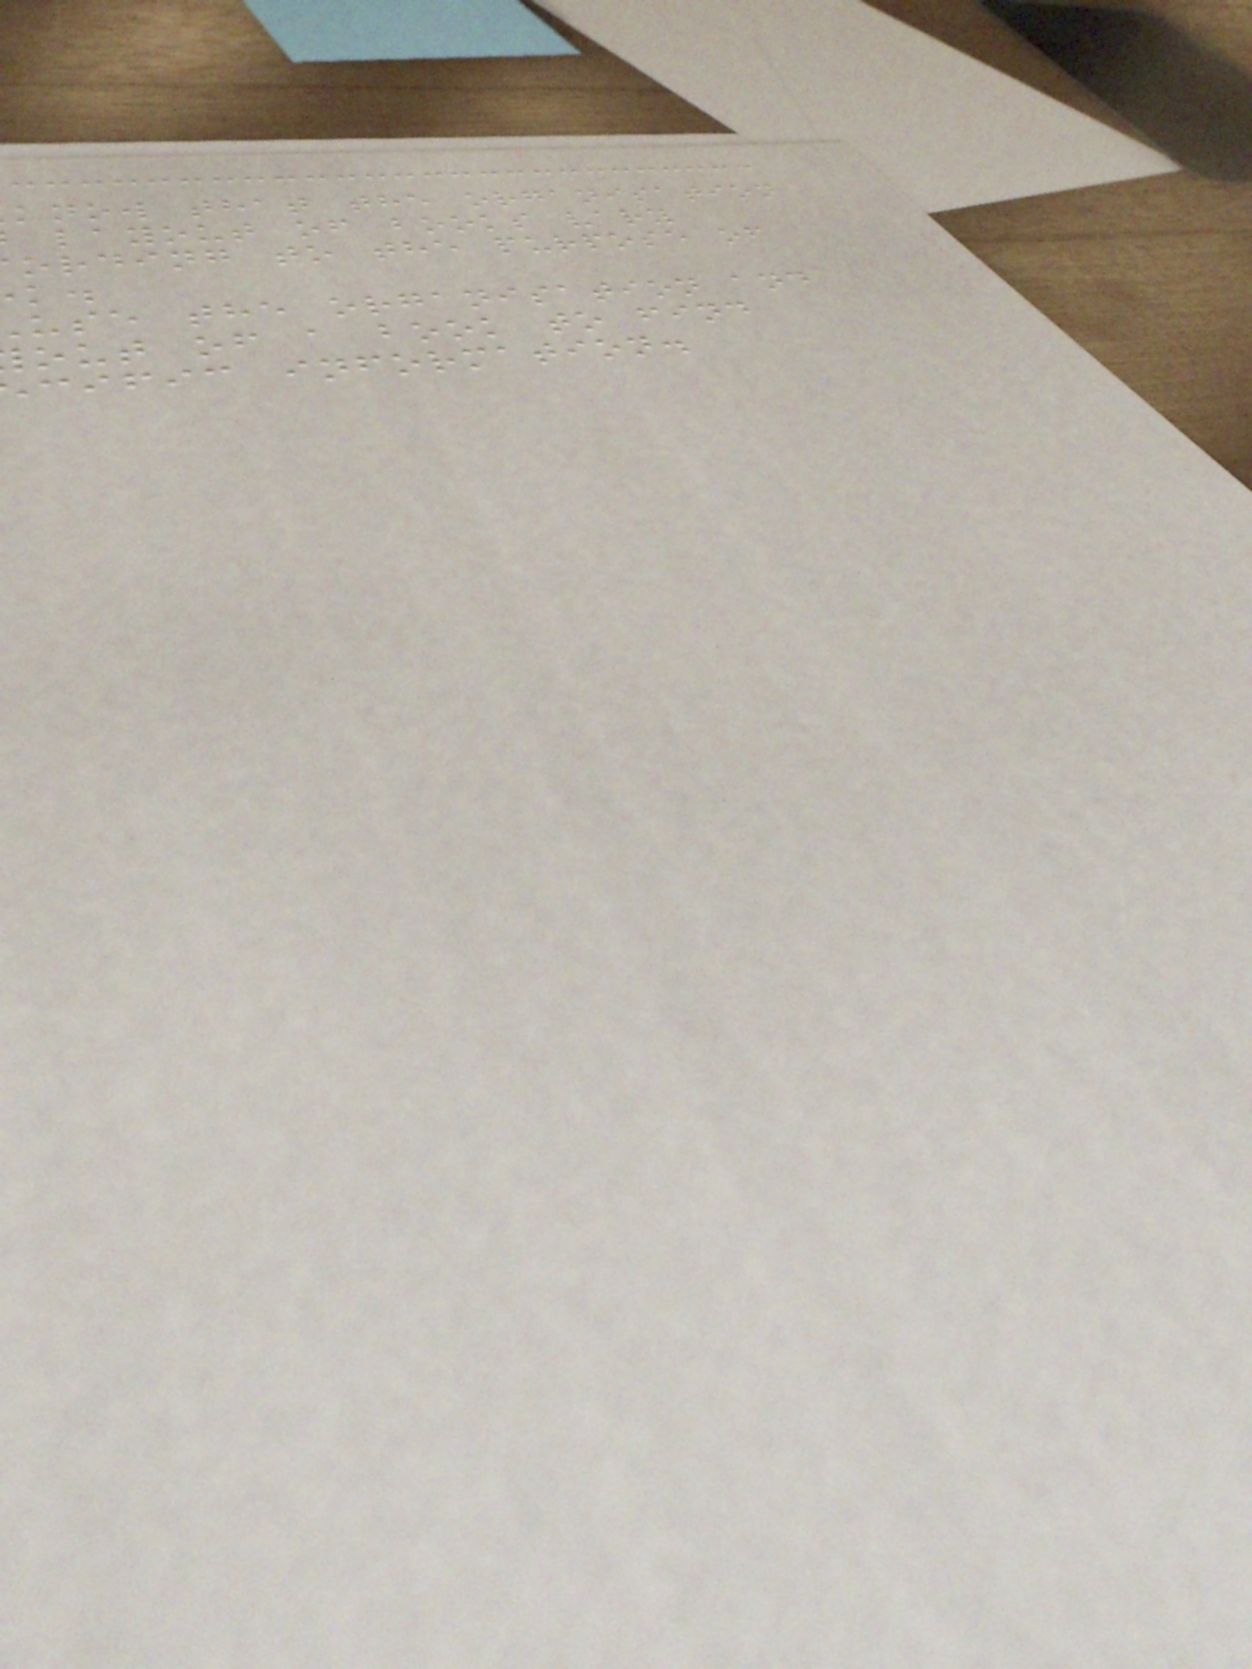know that the organisation
layout of books vary
ording to the purpose of
use the organisation and
out of a book to find
cific information.
